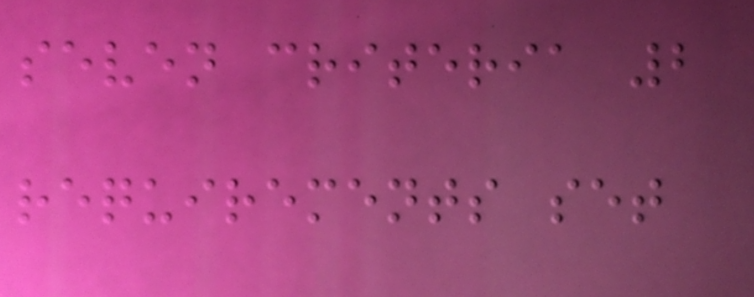seven criteria 2
requirements set
